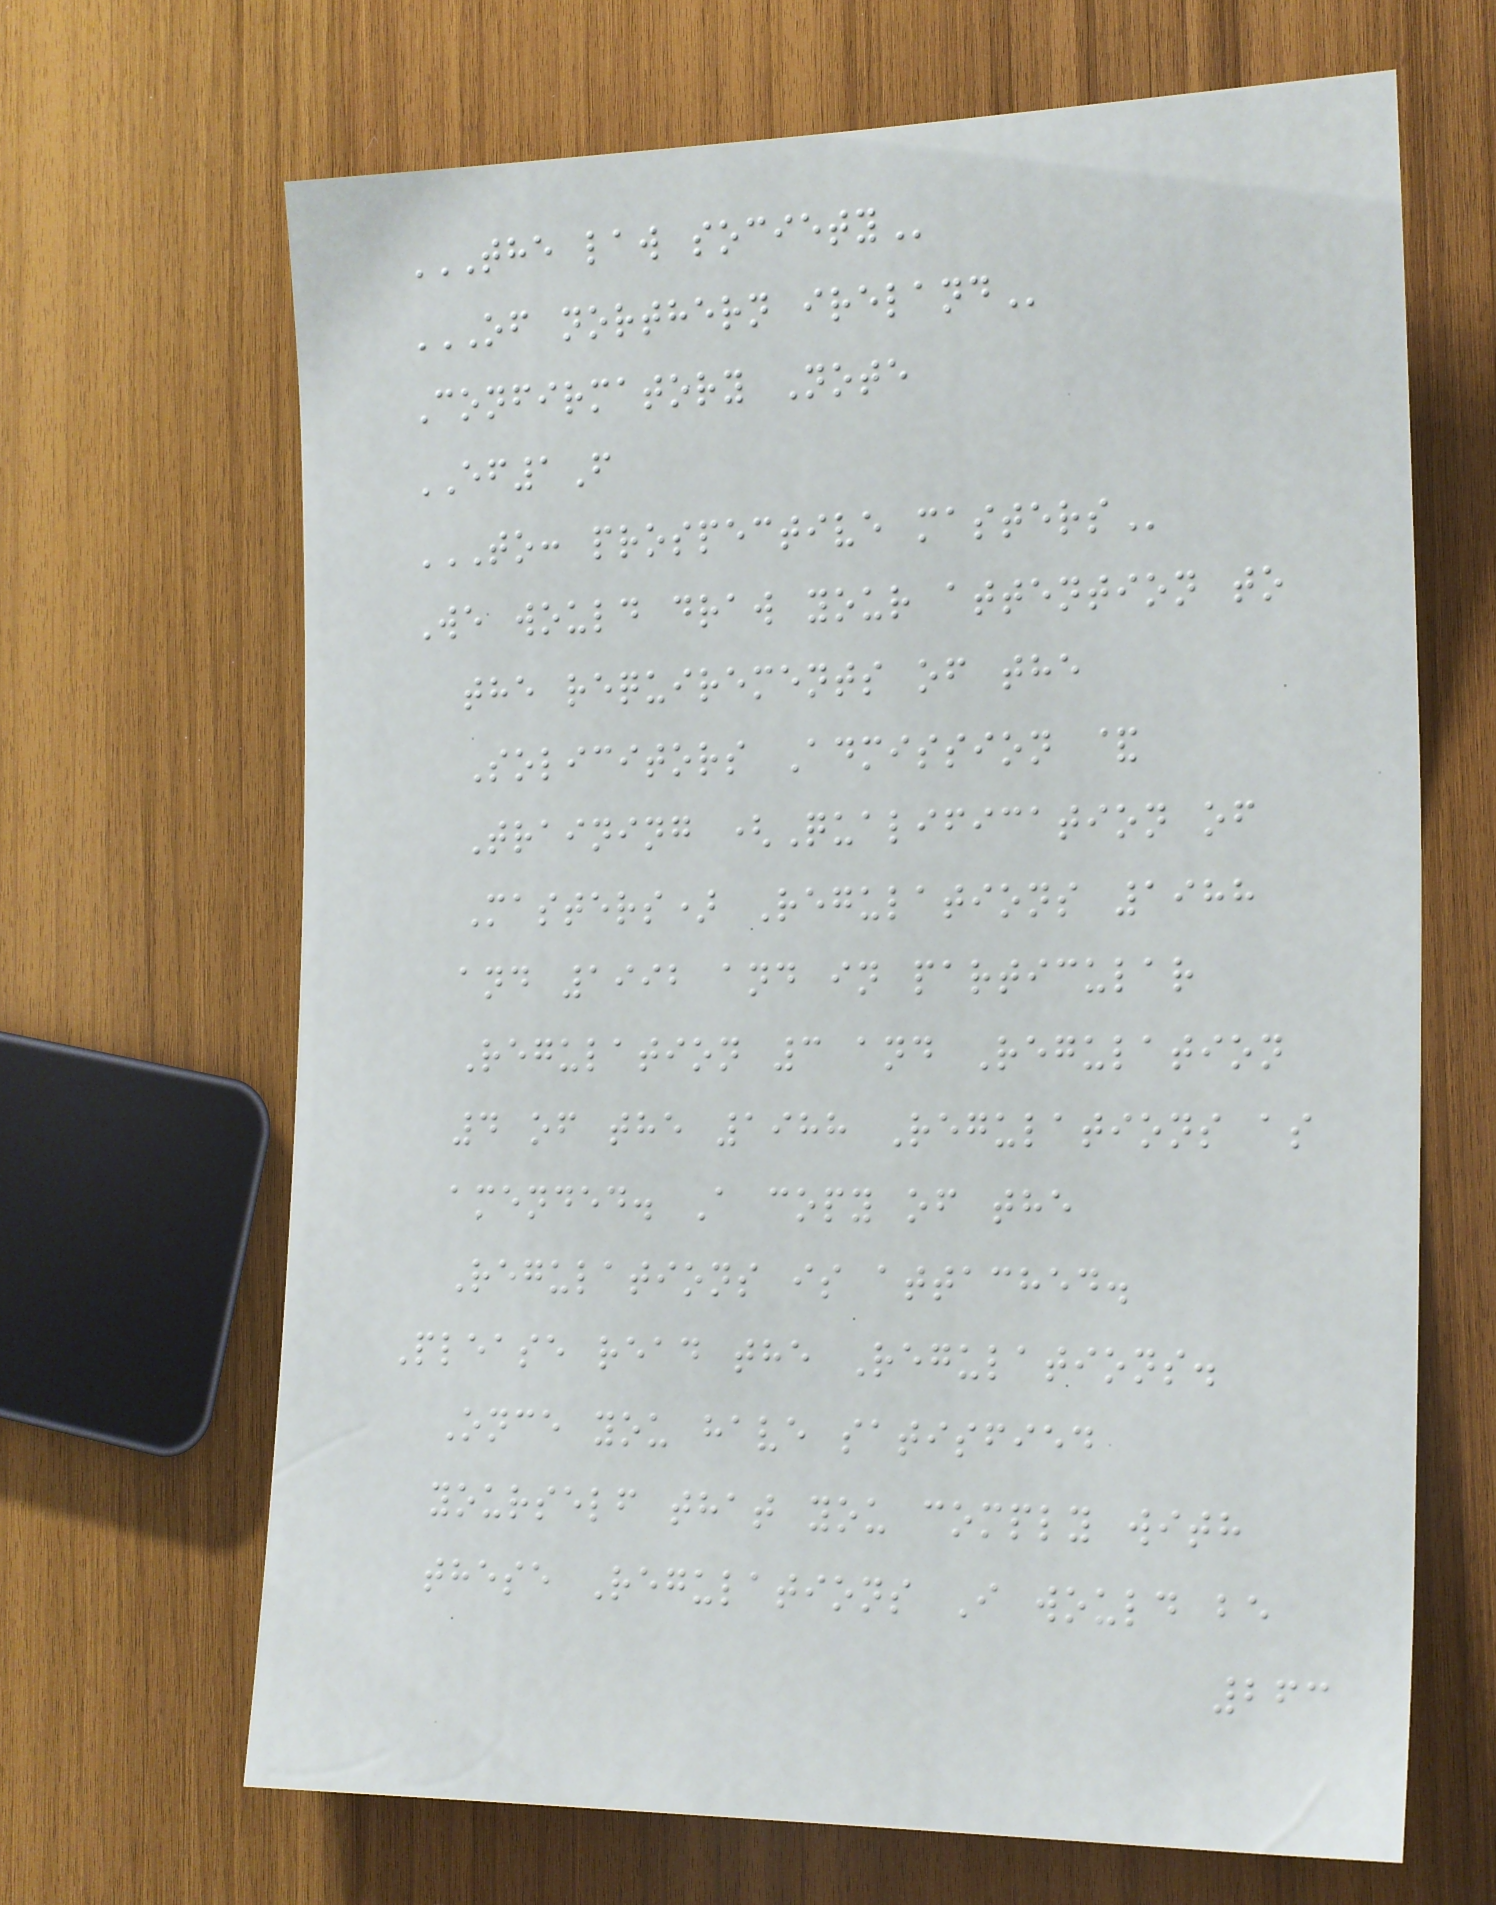THE LAW SOCIETY
OF NORTHERN IRELAND
Confirmatory Note
EF1F
TO: PROSPECTIVE MASTERS
We would draw your attention to
the requirements of the
Solicitors Admission &
Training (Qualification of
Masters) Regulations 1988
and 1992 and in particular
Regulation 3 and Regulation
4 of the 1988 Regulations as
amended. A copy of the
Regulations is attached.
Please read the Regulations.
Once you have satisfied
yourself that you comply with
these Regulations I would be
263
